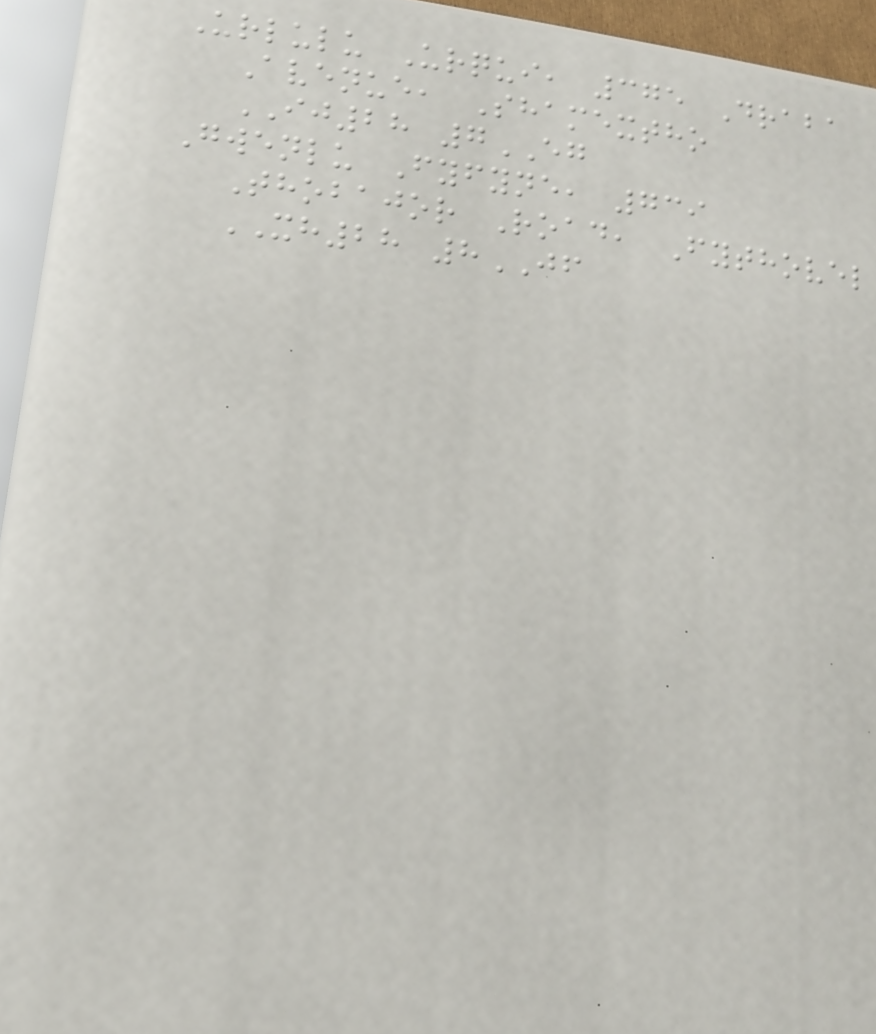Urlulu Urqui, 375 Draba
Avenue, Shamextho
IJ28 7EG
Gwenlu Fyfyne, 739
Thobajor Road, Fythovel
XH28 8JF
